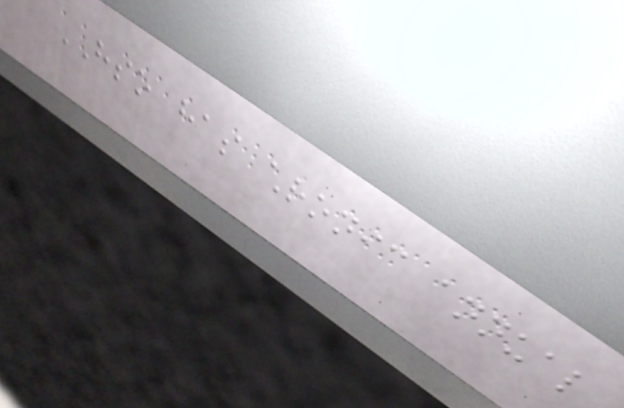HSO has chronic annual
